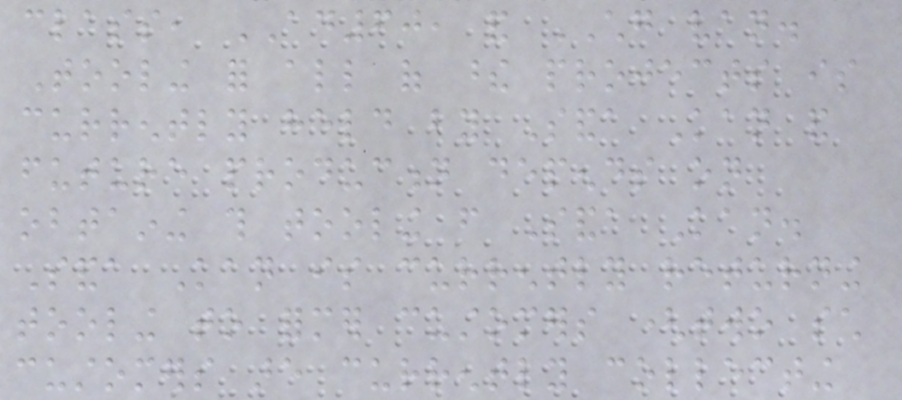class, AD60, and CHG van.
Tooling for all of these projects is
currently held by Sanda Kan and
future production depends on
obtaining this tooling from Sanda Kan.
Sanda Kan is currently returning
tooling to former customers (two such
customers are currently collecting
